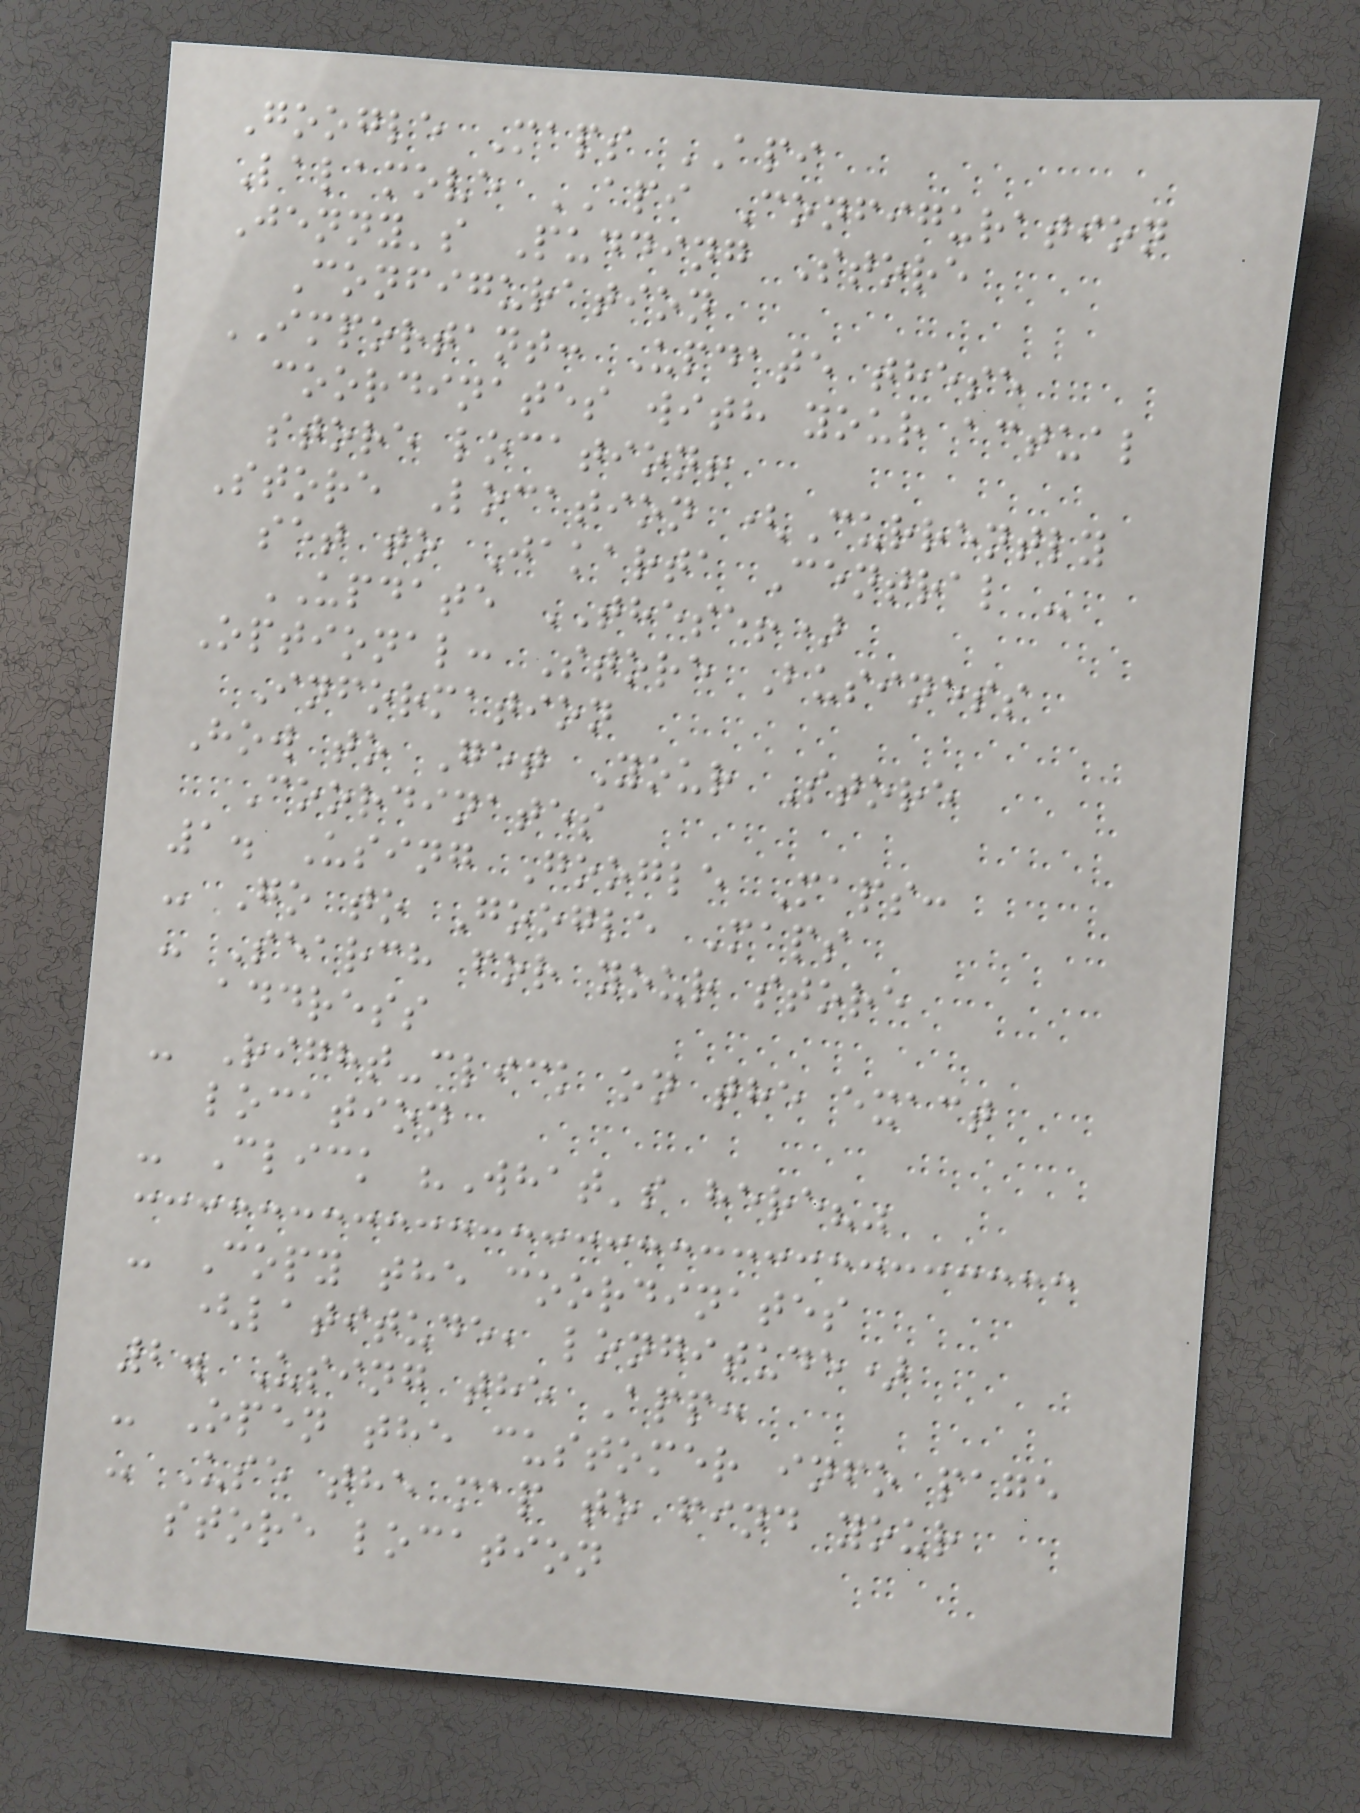Google Maps API
Lalamove API Configuration
Jenny's Pudding Store
Configuration
IMPORTANT: Update these
coordinates with your actual
store location!
Store Location (Currently
set to Jakarta Central -
UPDATE THESE!)
Optional: Store Business
Information
How to Get Your Store
Coordinates
1. Using Google Maps:
- Go to Google Maps
- Search for your store
address
- Right-click on the exact
location
- Click "What's here?"
- Copy the coordinates
(latitude, longitude)
2. Using the App:
- Open the customer info page
- Use the map to find your
store location
